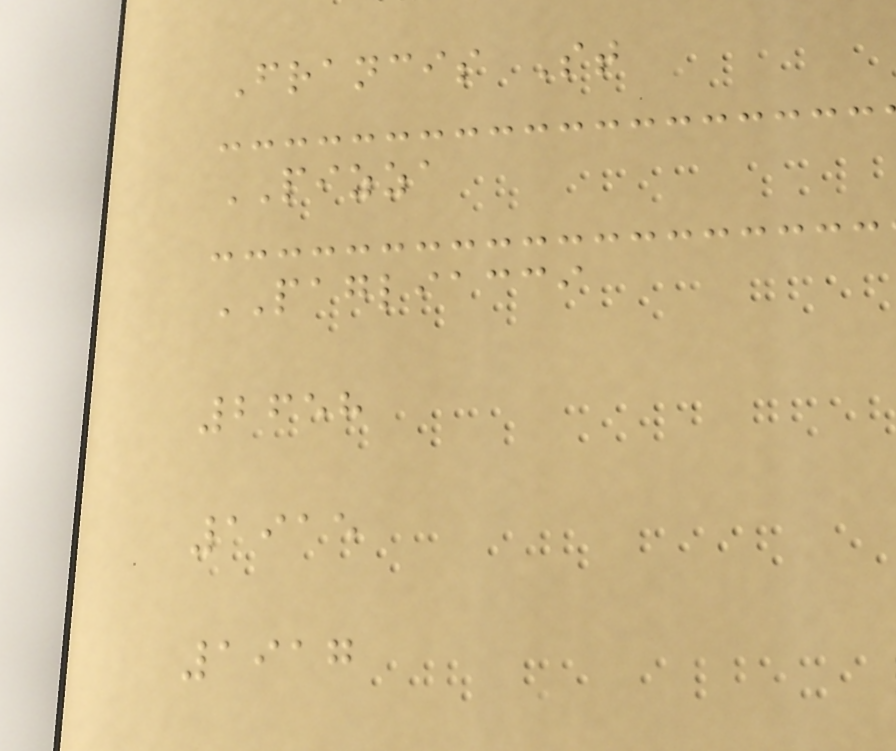Francis St
PIZZA
PAGLIACCI
2658
1915
1917
